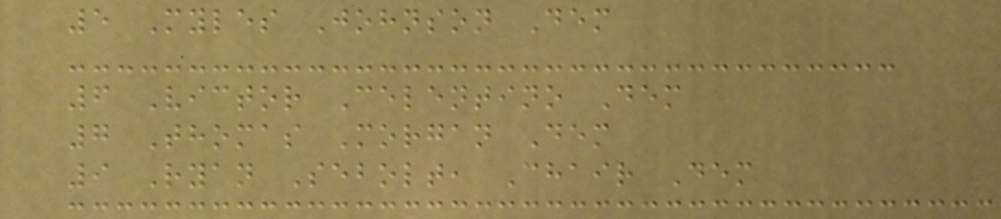5 Myles Johnson Dem
6 Victor Celentino Dem
7 Thomas Morgan Dem
9 Ryan Sebolt, Chair Dem
